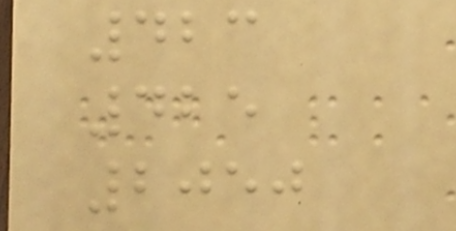423
425
2050
